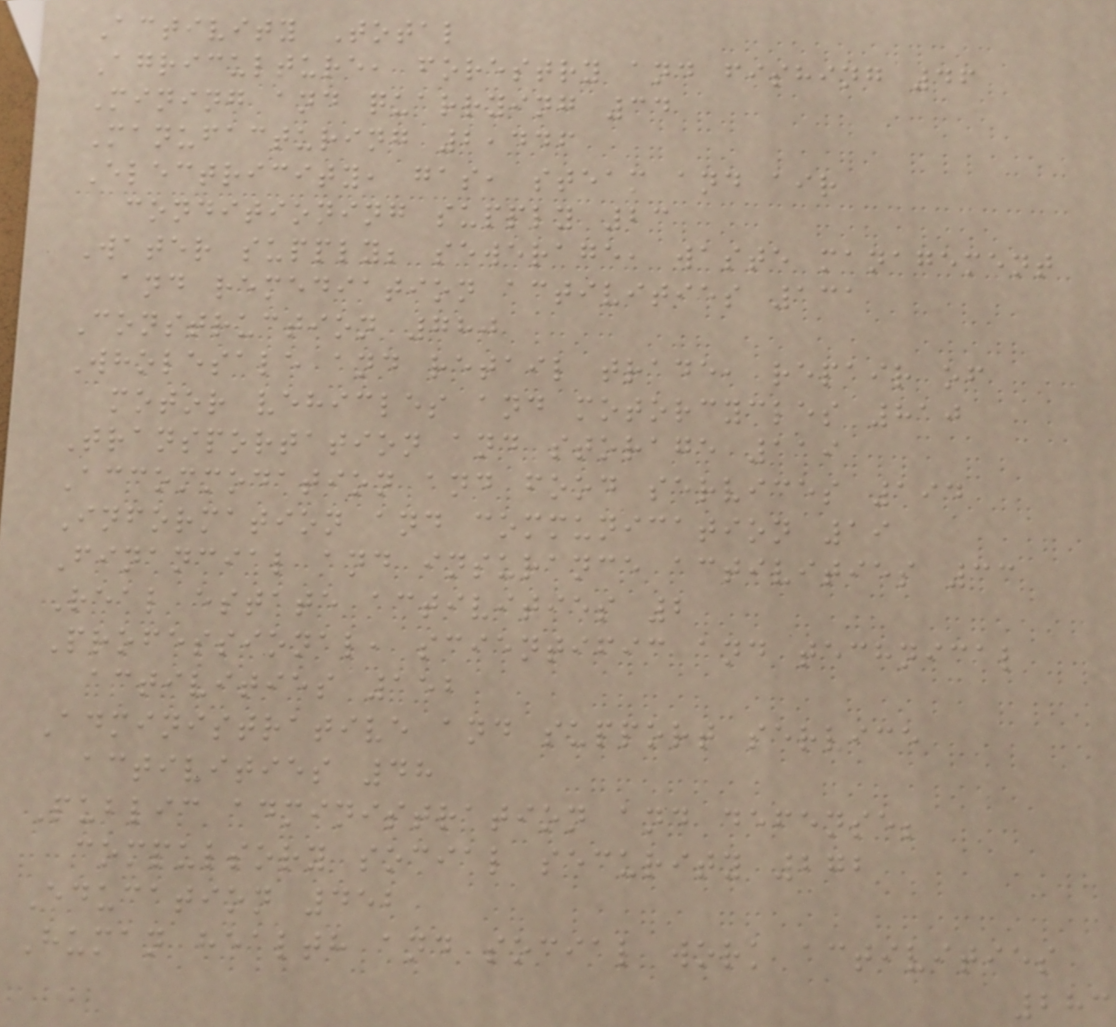Activity Total
Agriculture, forestry and fishing 46
Mining and quarrying 34
Manufacturing 2,446
Electricity, gas, steam and air
conditioning supply 23
Water supply; sewerage, waste management
and remediation activities 131
Construction 780
Wholesale and retail trade, repair of
motor vehicles and motorcycles 810
Transportation and storage 119
Accommodation and food services 194
Information and communication 19
Financial and insurance activities 33
Real estate activities 2
Professional, scientific and technical
activities 152
Administrative and support service
activities 48
Public administration and defense;
compulsory social security 272
Education 452
Human health and social work activities
283
